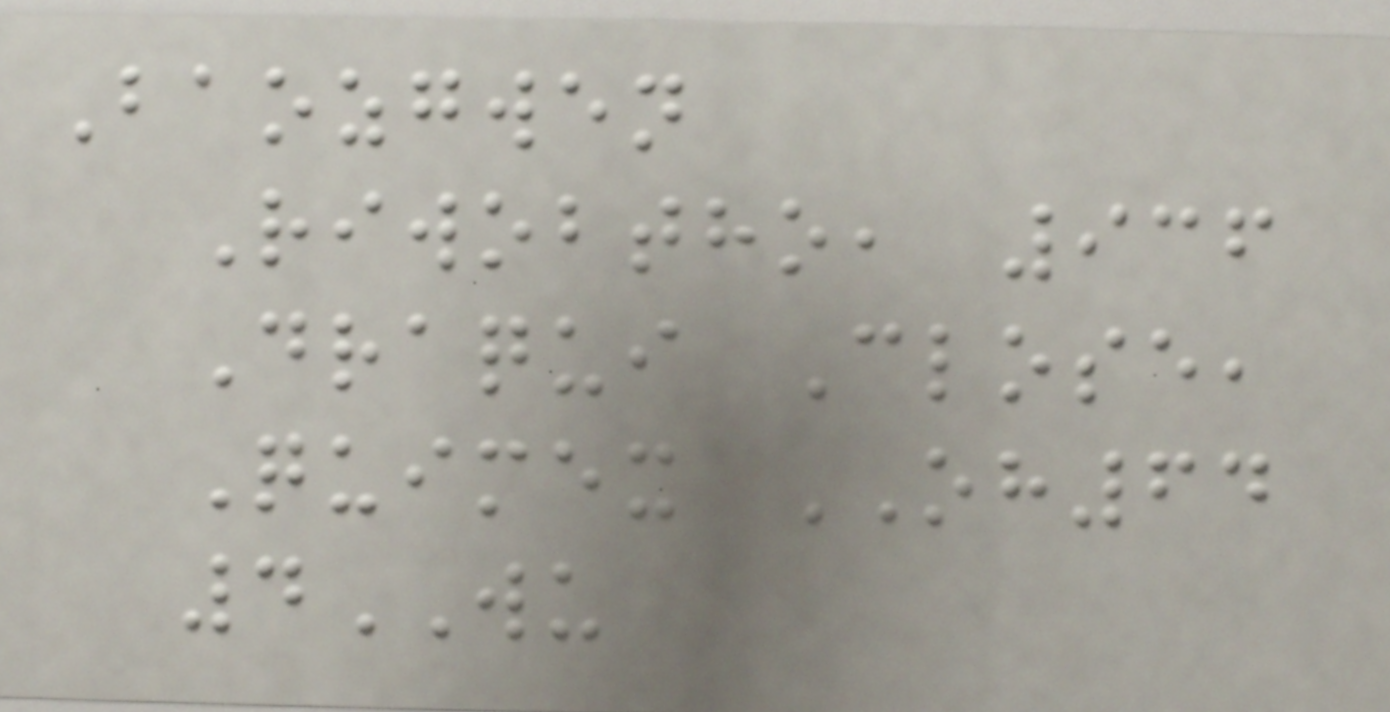Baozgwen
Riwobtho, 936
Draqui Close,
Quimex OH64
4WU
